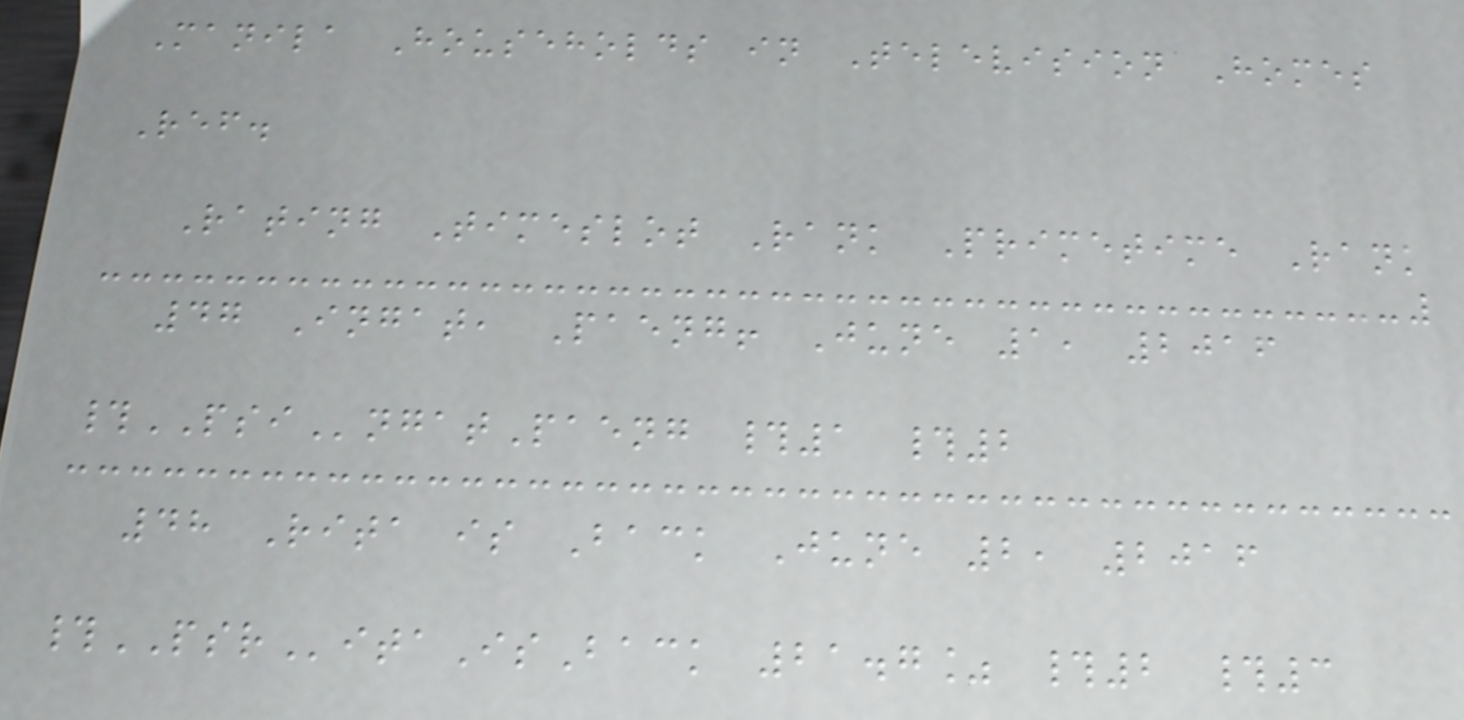Manila Households in Television Homes
Ref.
Rating Timeslot Rank Primetime Rank
47 Ingat, Paeng! June 1, 2016
#PSIngatPaeng #1 #2
48 Rita is Back June 2, 2016
#PSRitaIsBack 21.7% #2 #3
